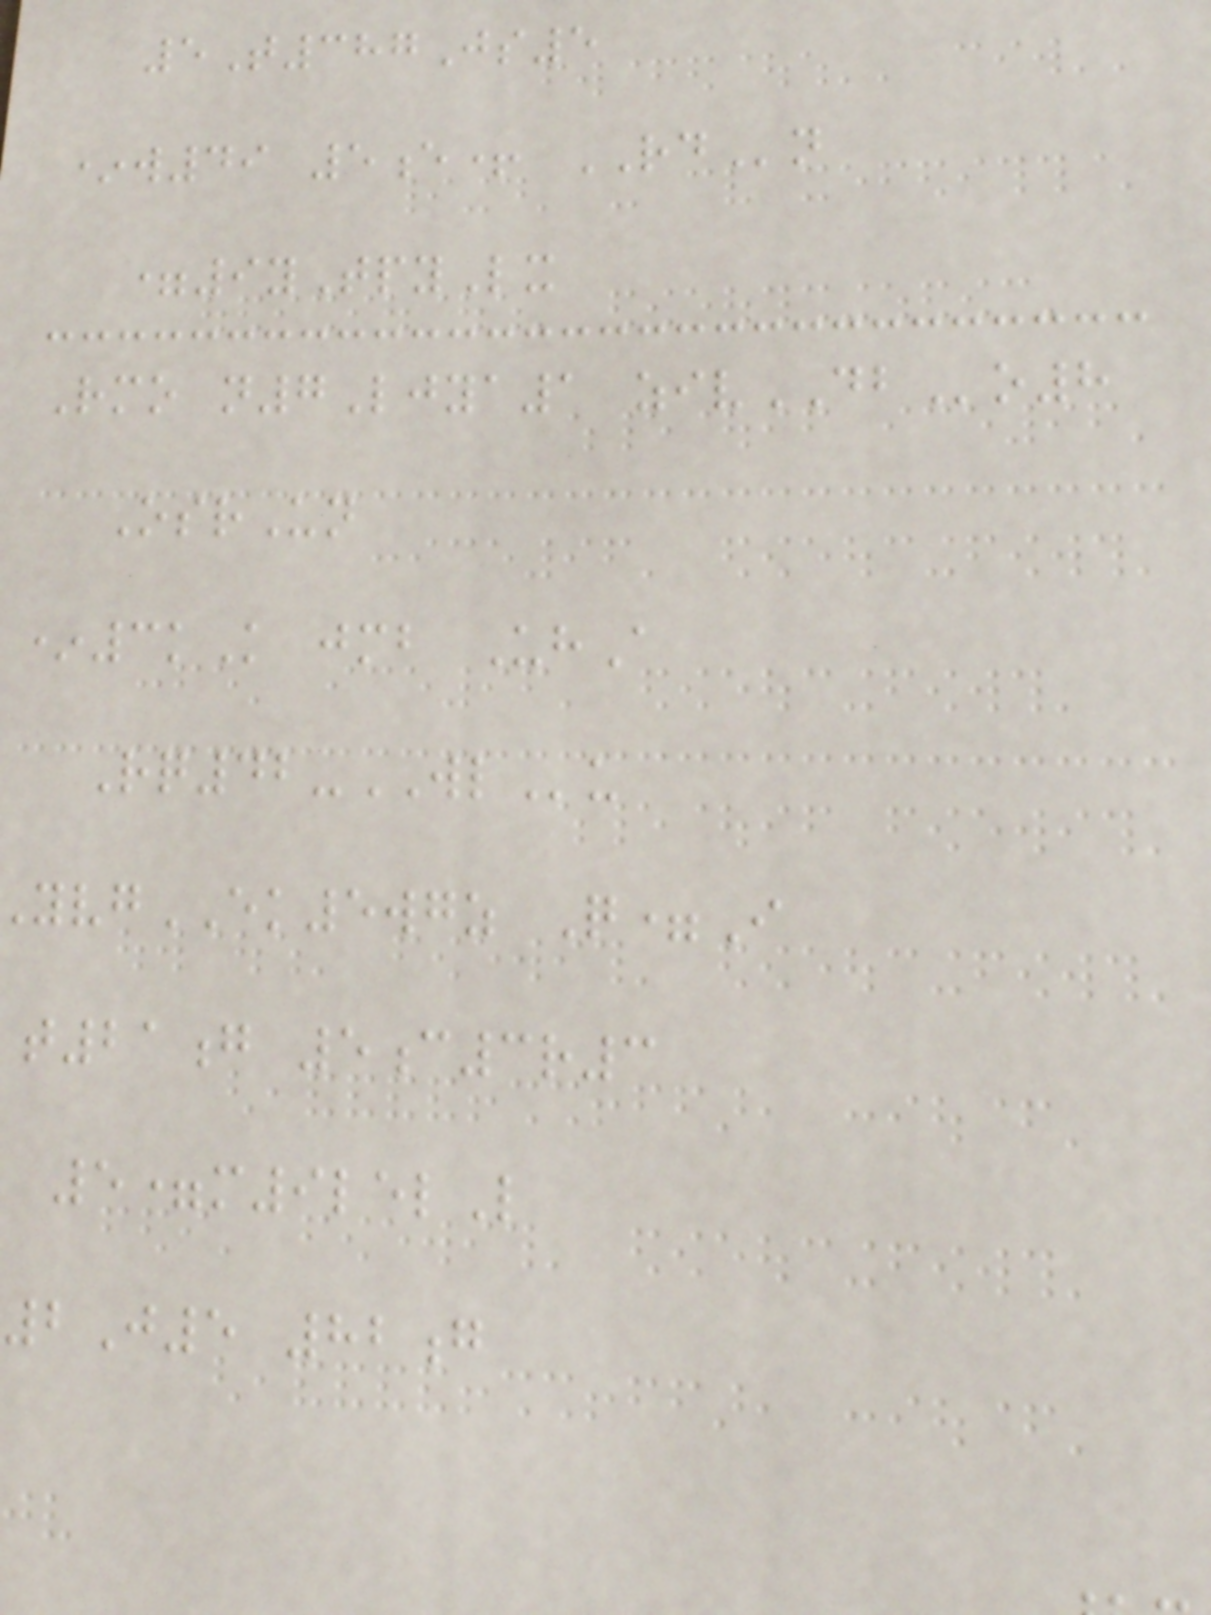5T387Js5
*w49 5e+ RDn
=9yTpyLx
Rmo n7Ljya1 zivDBo8
OsrUn
*3kK jmb UhA
Rq42-WLu
vgEK5wgz Q=I
t21g 5c3r3
5=m9lelL
2J5 82g
